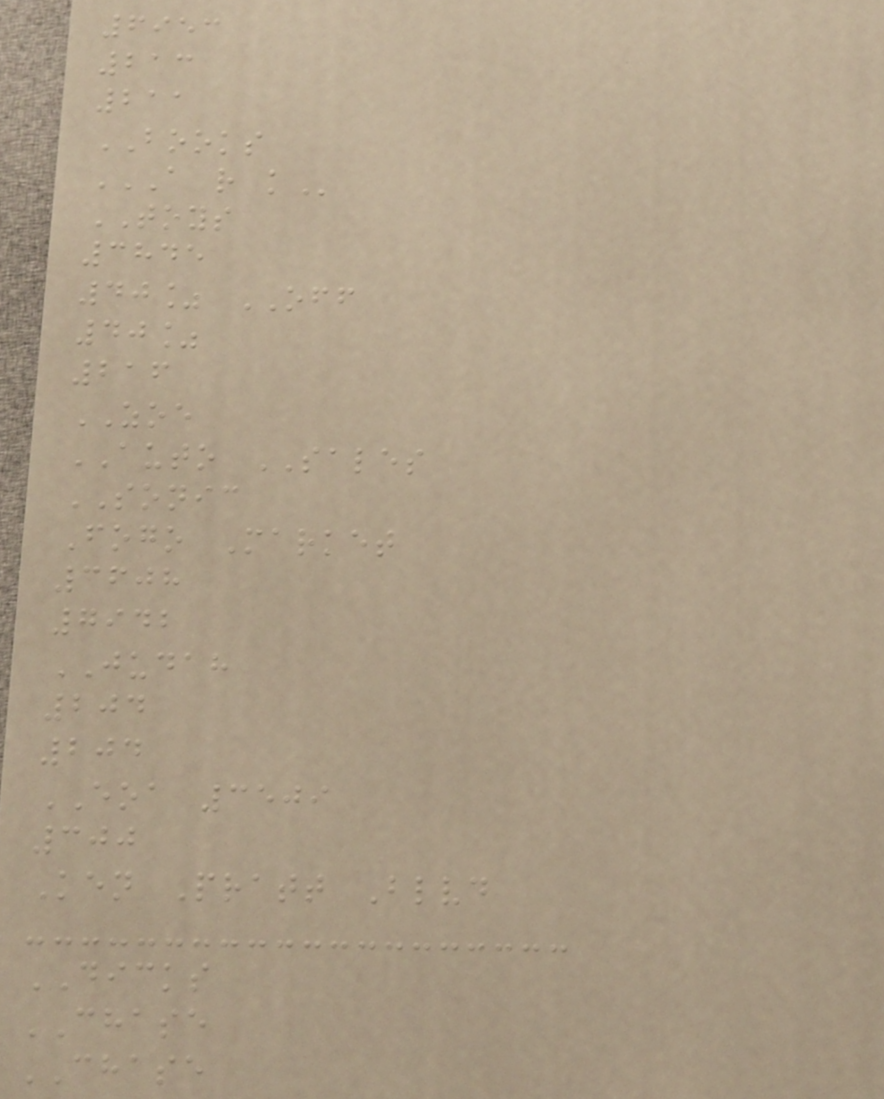6953
213
211
BOOKS
A R K
TOYS
3845
40% OFF
40%
216
ZOE
AUTO SALES
SONIC
Fogo Market
3608
7942
JUDAH
204
204
EOA 3509
300
Ken Pratt Blvd
DICKS
CHASE
CHASE
